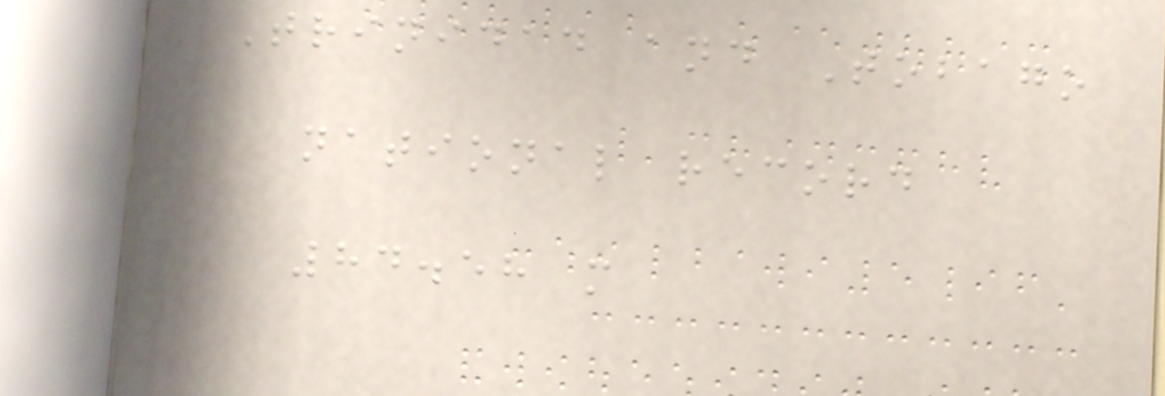Trinidad and Tobago
national record
84.58 m
